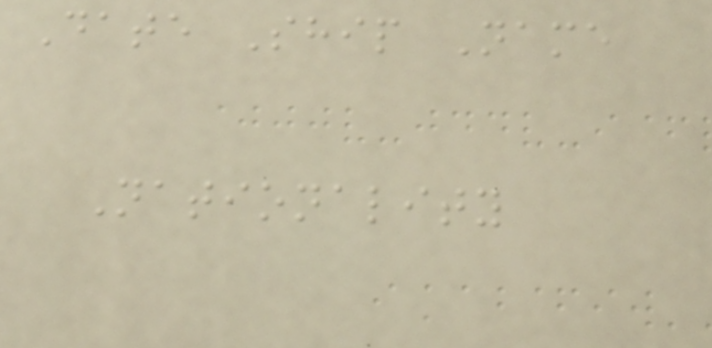Date Ship Name
Nationality
